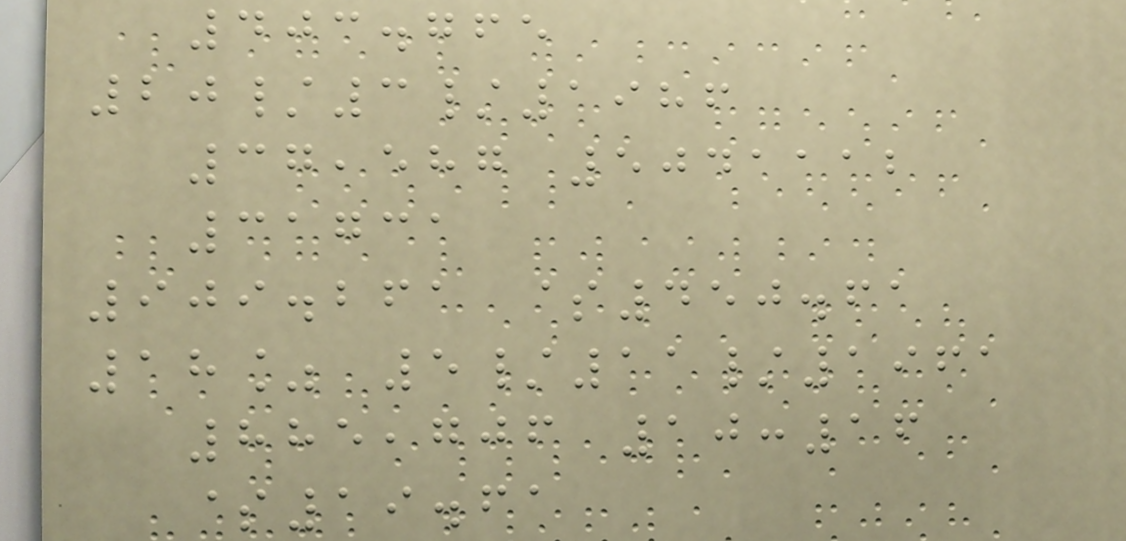403.765
20/3/1986
37,587 5041112
31731
909.261 $450.61
18% 5/11/1961
885,706 10:16
$19.61
